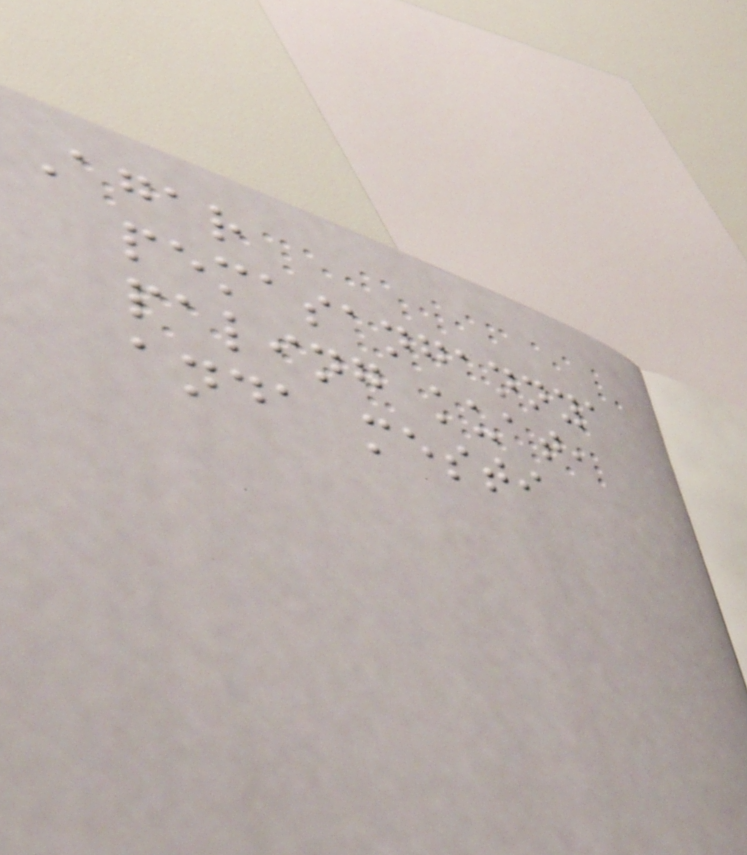Agar
pemasangannya
paling kuat,
anda mesti
